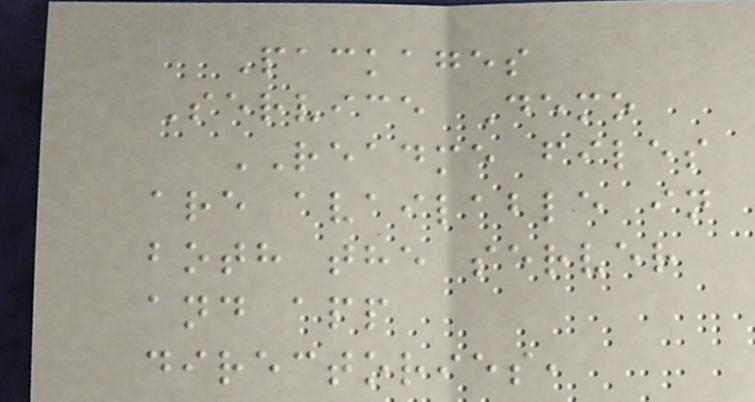Packages
Service Demo
README files
are available in
both the server
and app
directories,
